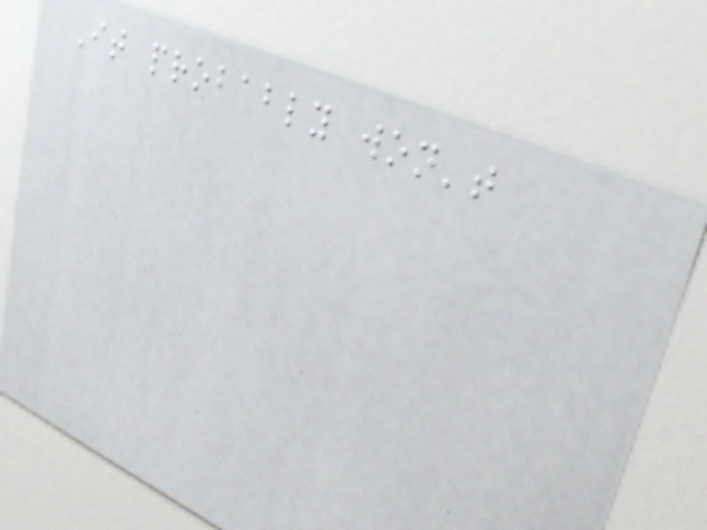It probably won't
